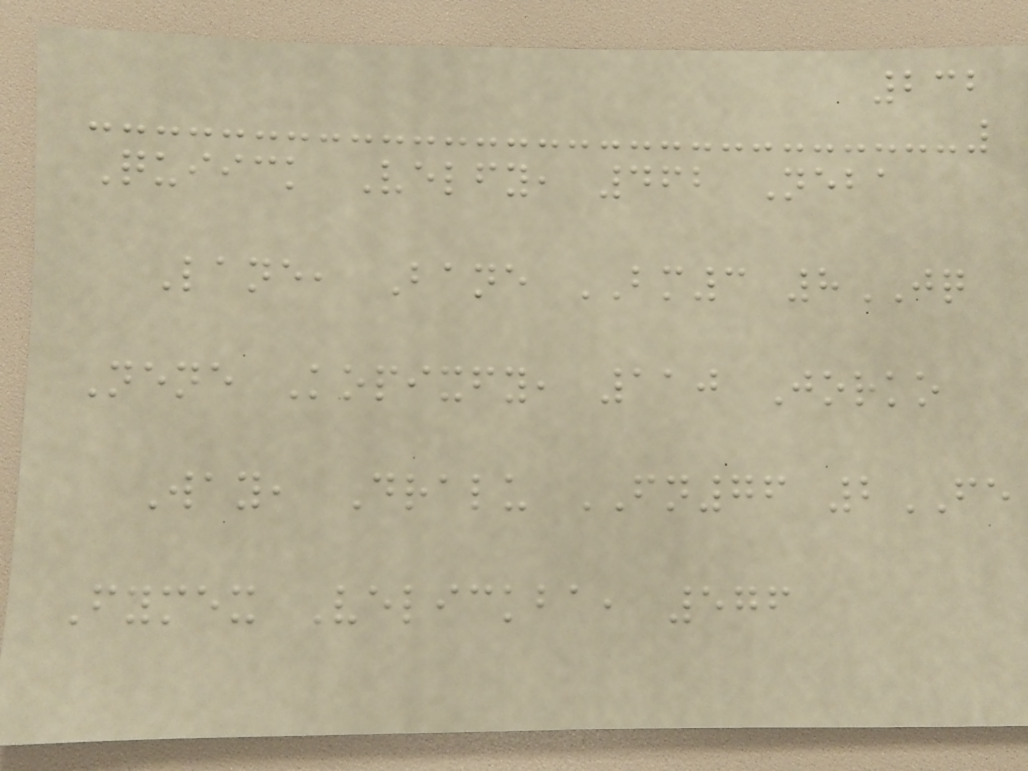232
Quiick Velfy, 462 Neba
Lane, Bane BM3 8JQ
Nene Kopixfy, 110 Jorko
Way, Dralu FN76 2FE
Fymex Velickba, 576
